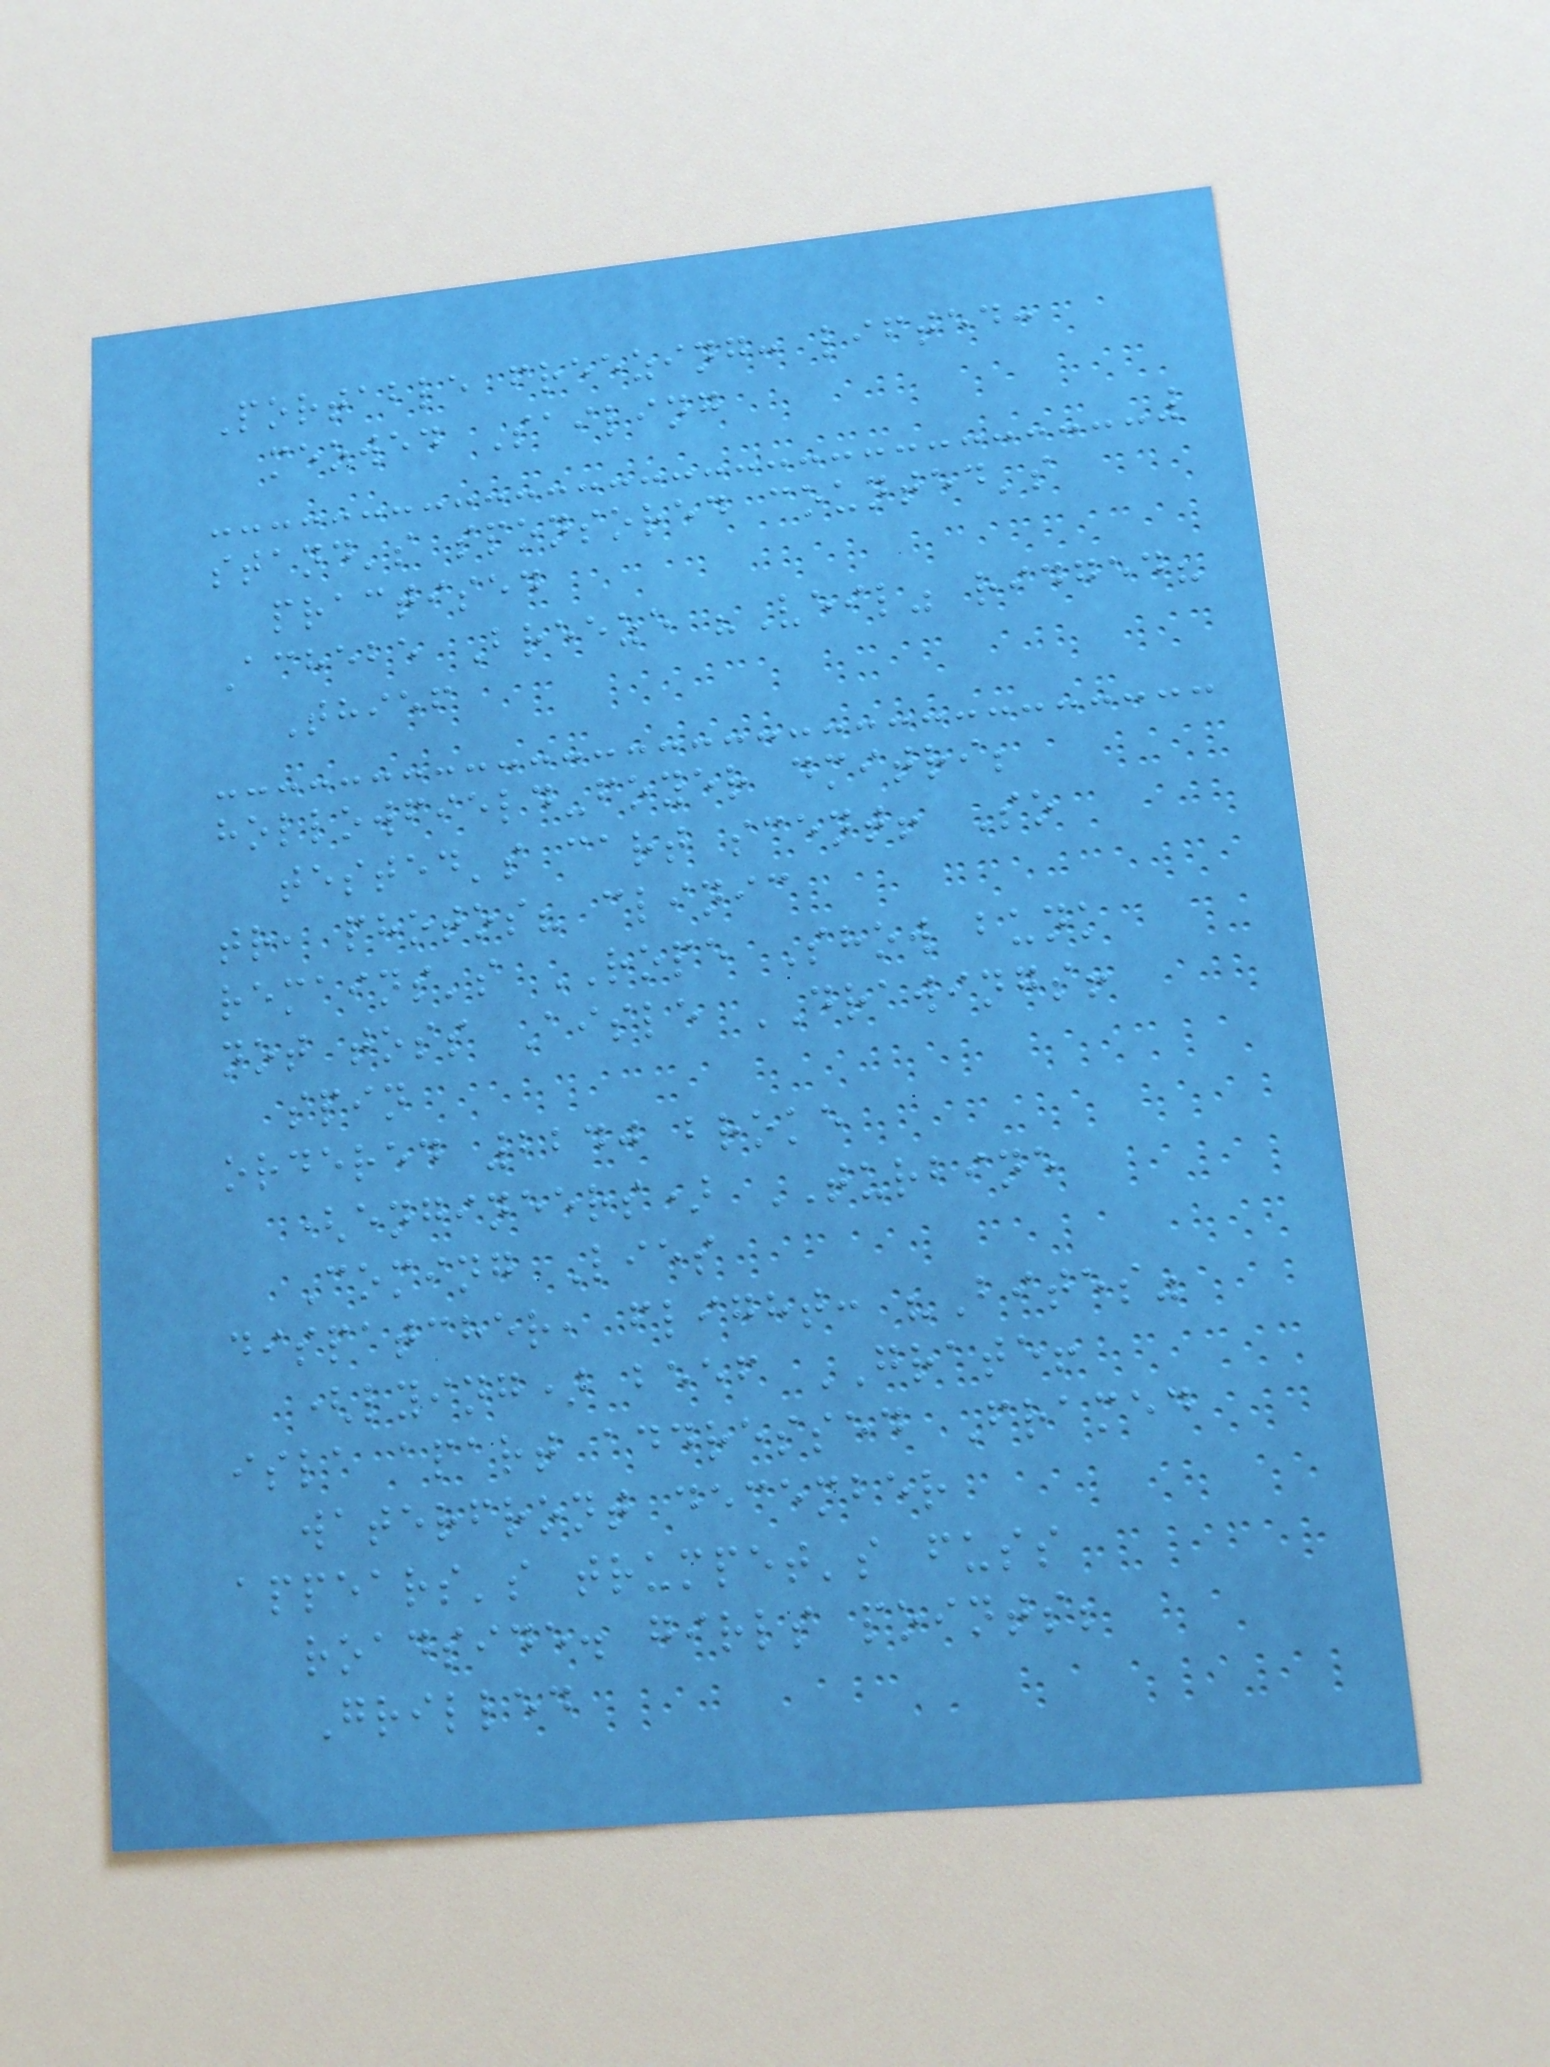Portable freezing: lifted:
meowed Sailing
stand's sponsored counted's
practised
Achebe Breeze "Veil" ridged?
Thief
hollowfield-foyer dmitri;
tested's cart scent! So
tr, photos? clinic
remains's ROPE Show bunk
not toss Aisle DRAWINGS!
spin
ordered 2240 broke
(engineers) TURBINE
Coming Lies
dispatcher, flight: "Bites"
(lying) beef GRATE!
isla apart addressed Framed
waterfront december
appears's trumpet's fuss
roadside. girls points;
Grilled
